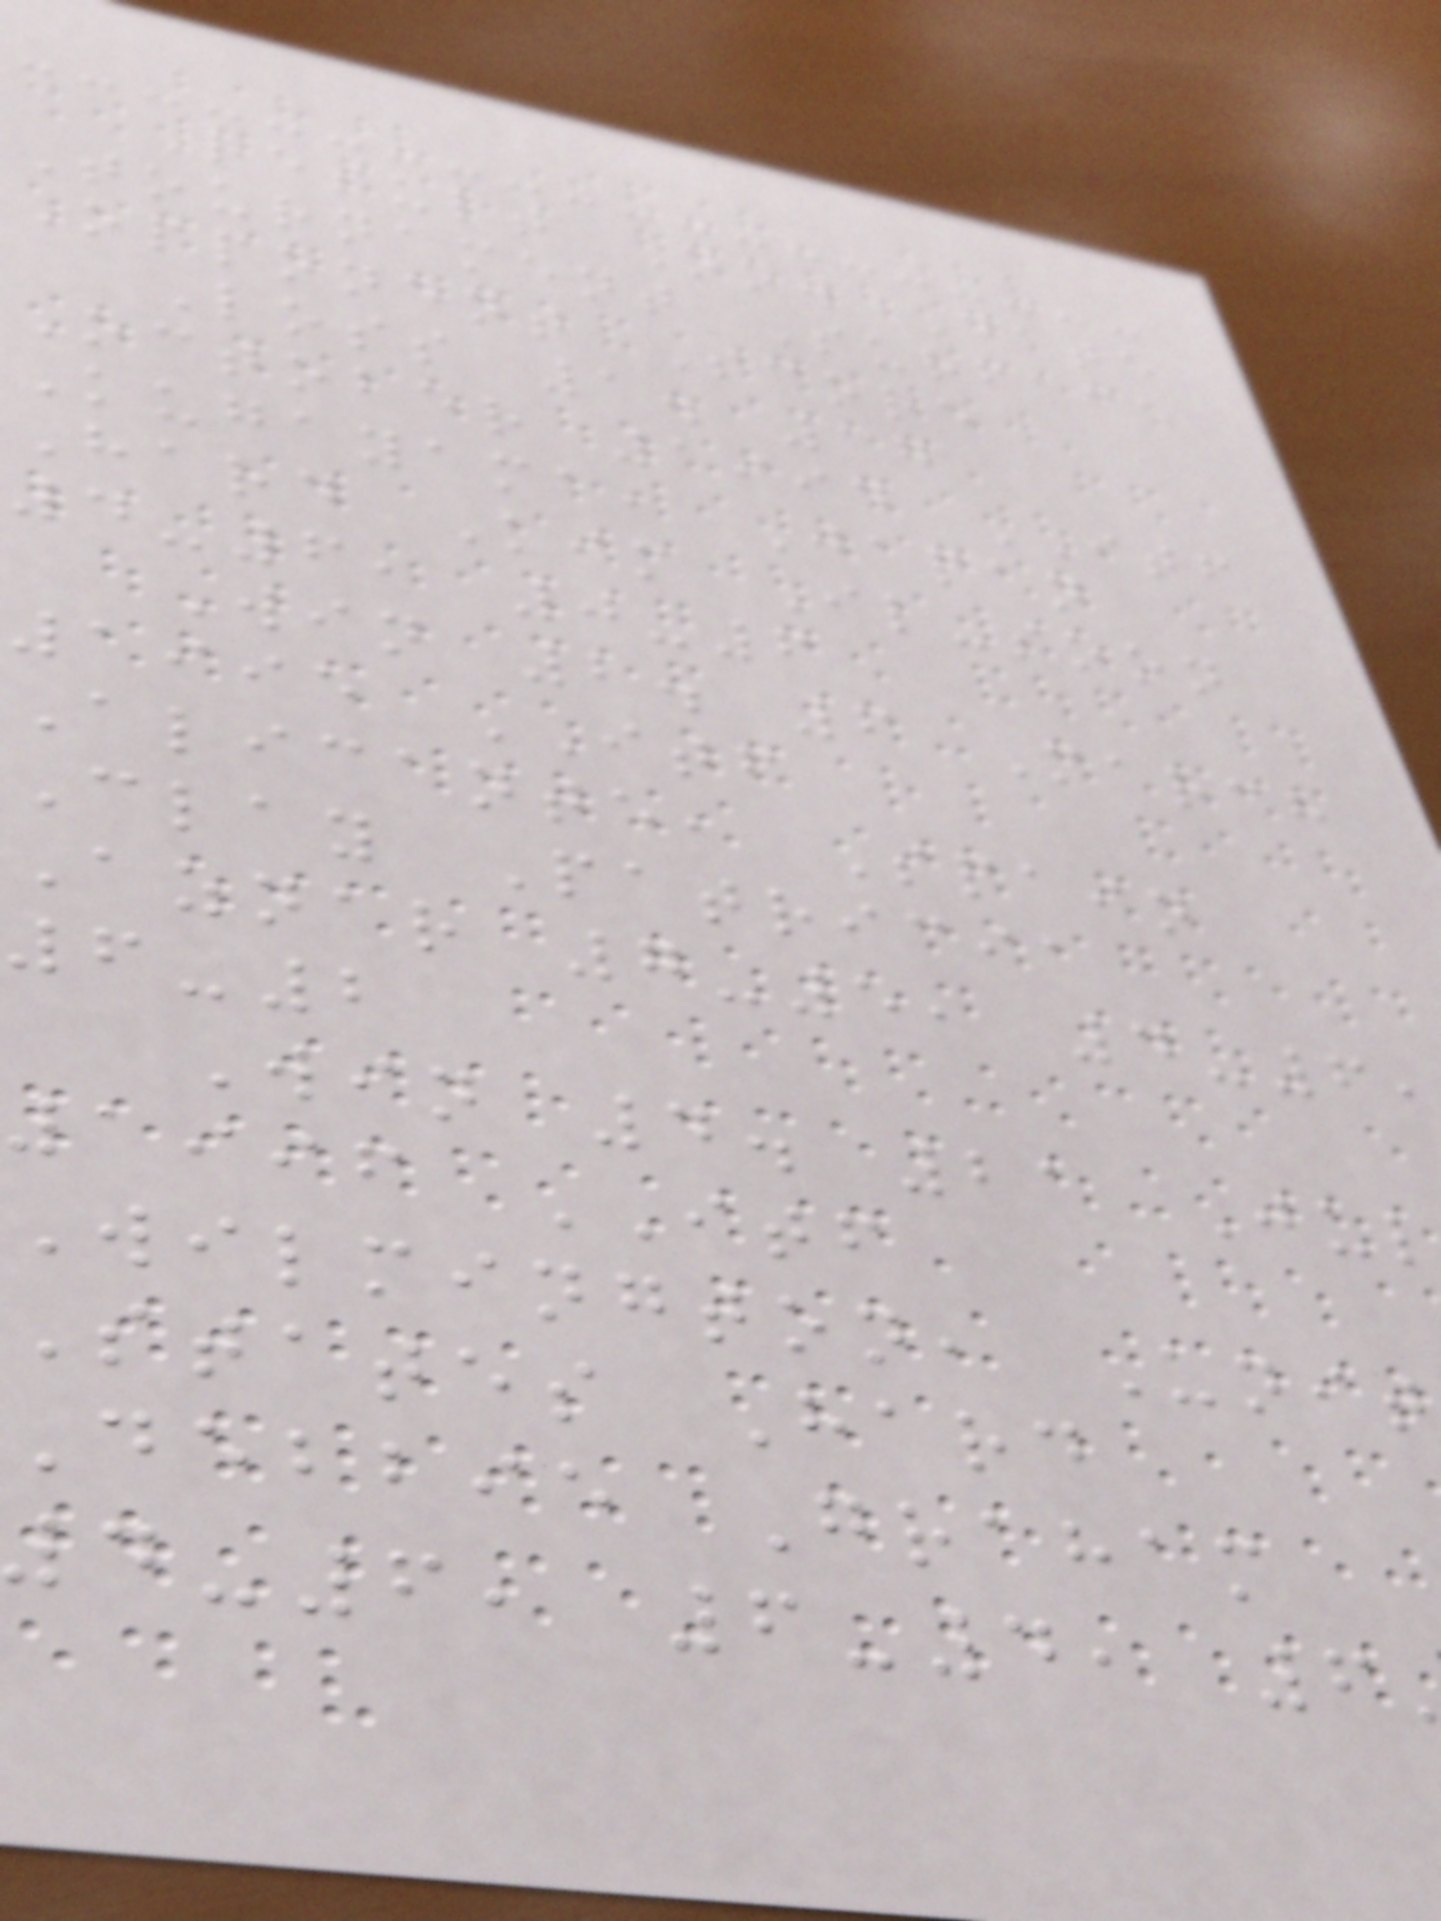Result No. Date
Tournament Surface
Opponent Score
Loss 1. 17
October 1994 ITF
Kugayama, Japan
Hard Kim Il-soon
4-6, 0-6
Win 2. 6 March
1995 ITF
Alicante, Spain
Clay Patricia
Aznar 7-5, 4-6
6-2
Win 4. 21 Jul
1996 ITF
Wilmington, Unit
States Hard
Debbie Graham
-6, 6-4, 6
